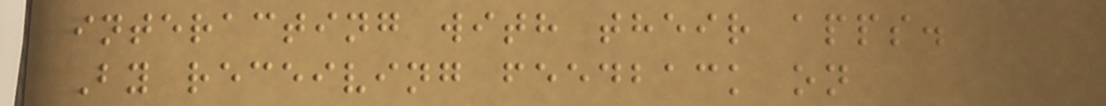interacting with their apps.
By receiving feedback on
